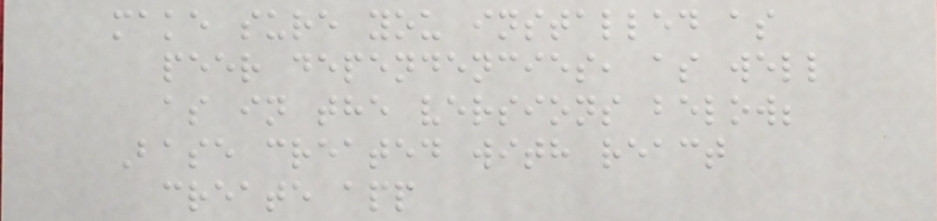make sure you installed as
peer dependencies, as well
as in the versions below;
Base created with react
create app
